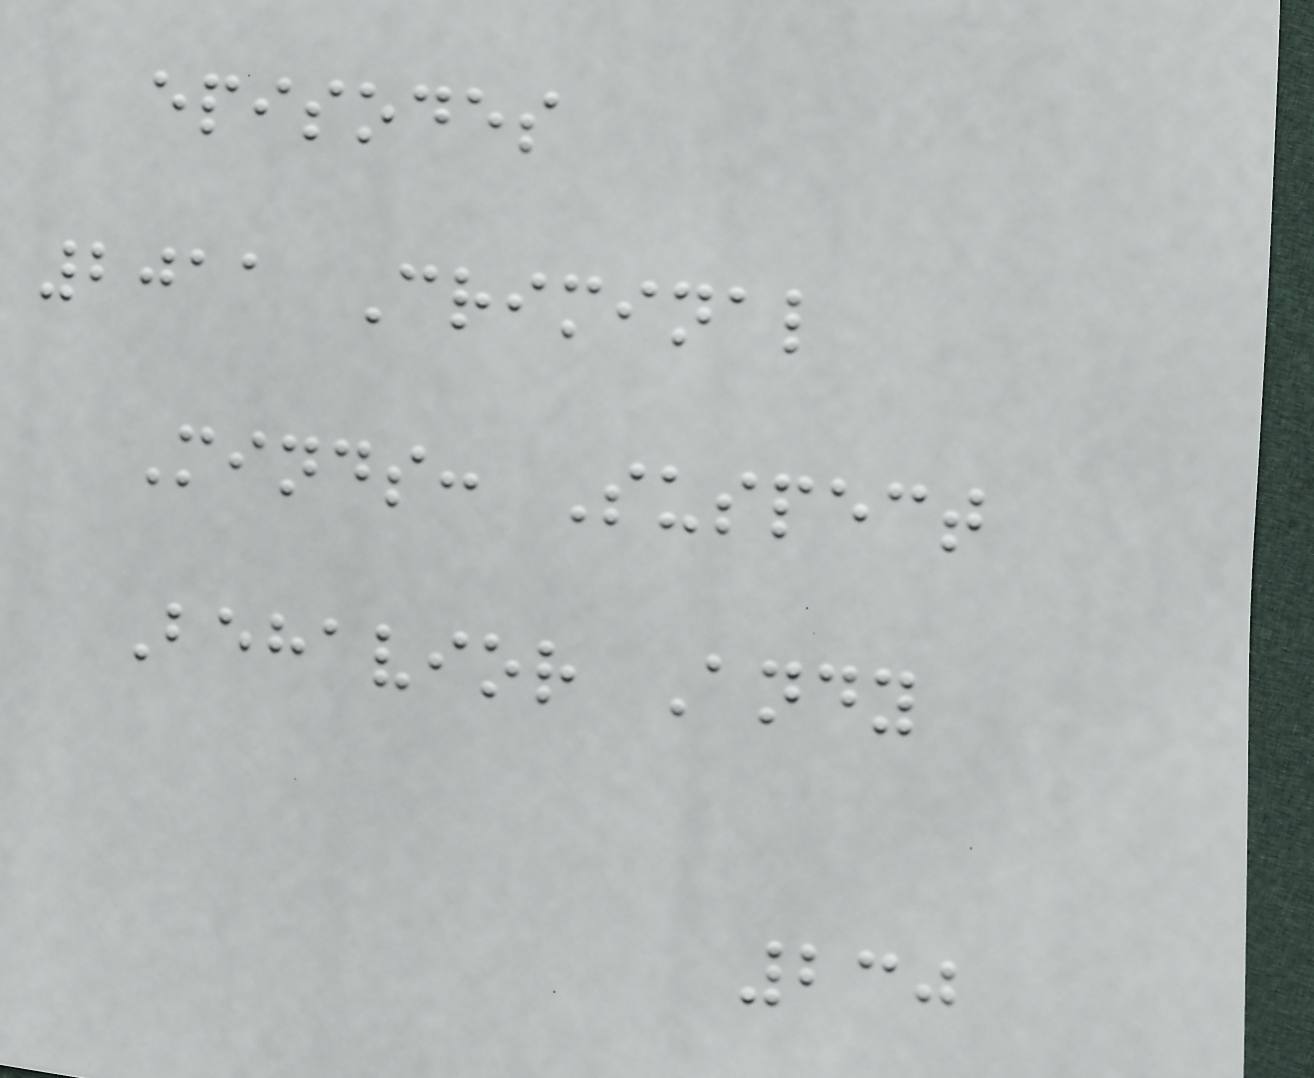episodes
2011 Criminal
Minds: Suspect
Behavior Andy
230
